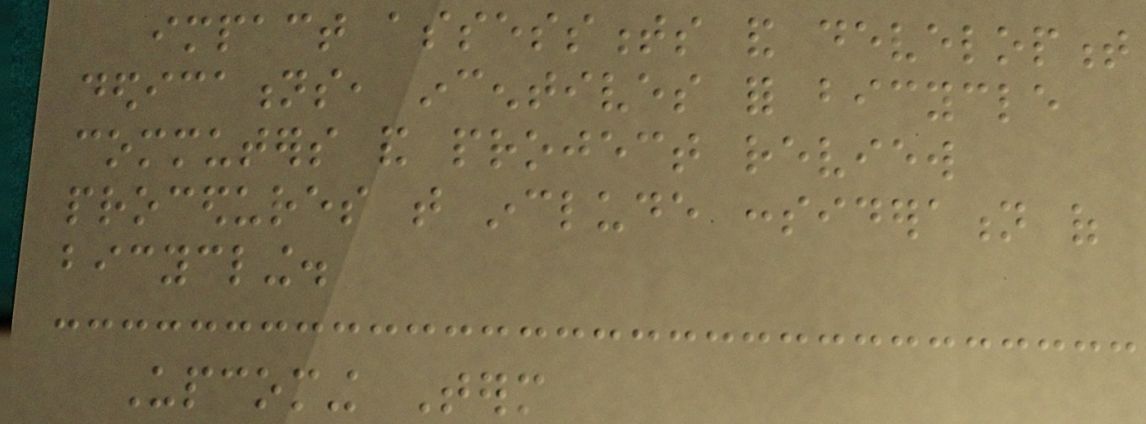impact assessments and development
dedications, incentives for bicycle
commuters and project review
procedures that include consideration of
bicycling.
Upcoming Term
